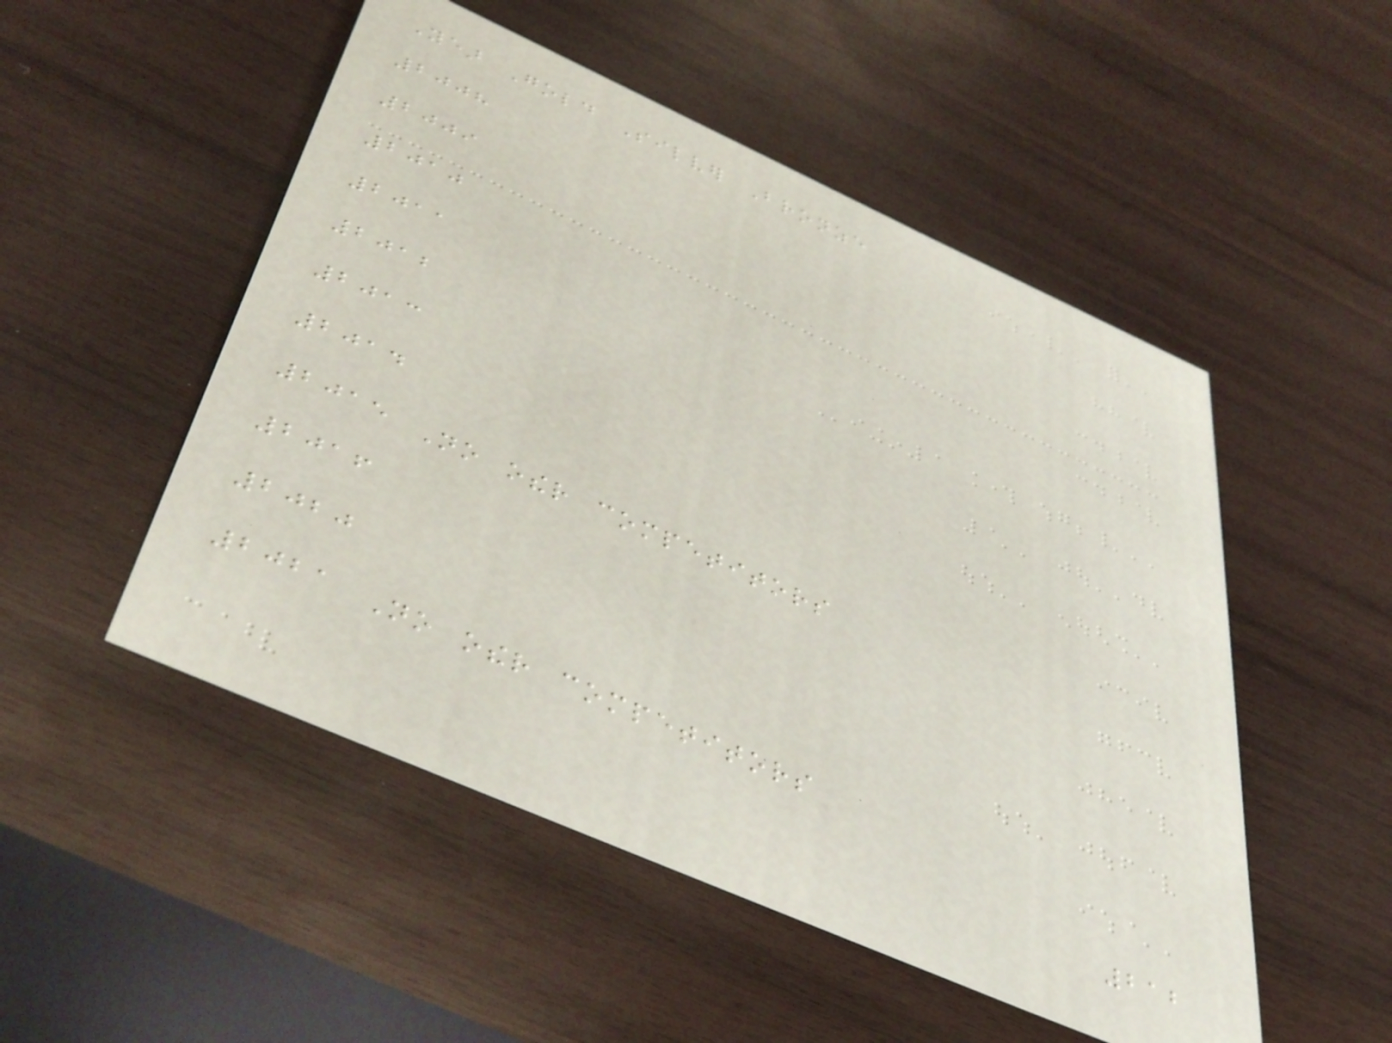Year Gold Silver Bronze
2008
2009
2010
2011
2012
2013
2014
2015 No other competitors
2016
2020
2021 No other competitors
212
